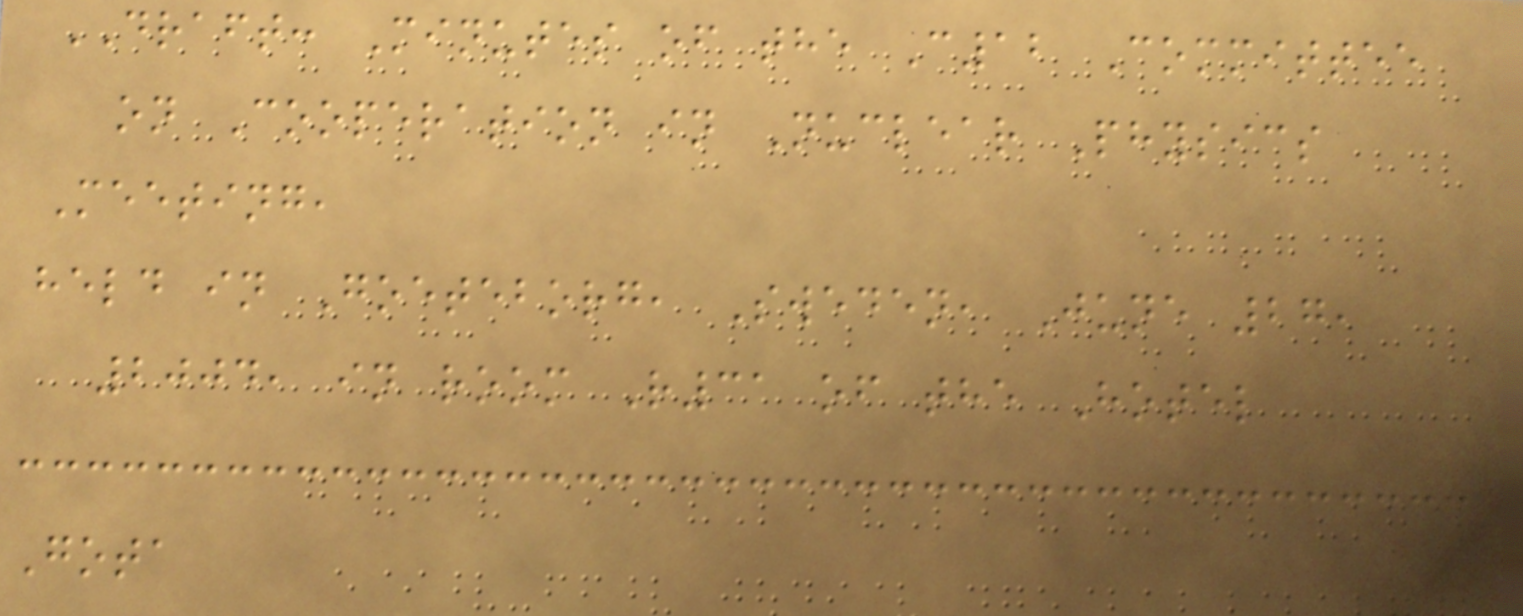DRAFT: Minutes of the C12 Committee
on Cooperation in Nuclear Physics
Meeting,
held in Goeteborg, Sweden, June 27,
2004, in room R31 of the Hotel
Gota
